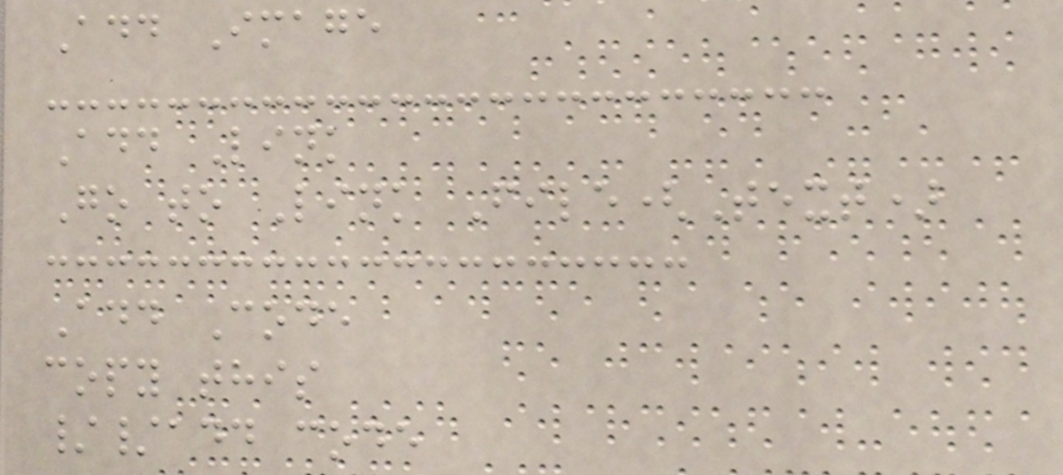Add Image
Add Link
Go to Link File(Text)
Add Code
copy this
//add code
